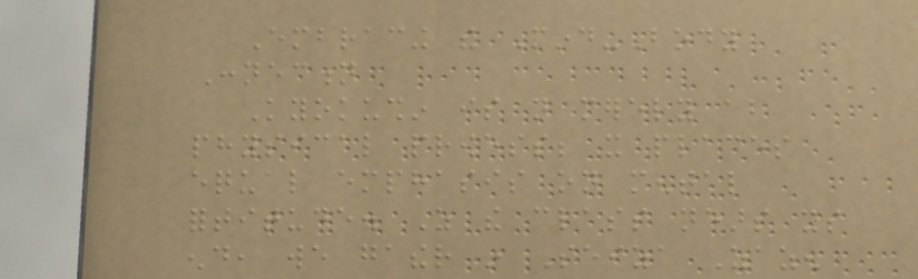Embracing the Mind-Body
Connection
Kyokushin is not merely about
physical prowess; it places
equal emphasis on mental
fortitude. As the class nears its
end, we gather in Seiza Zazen
